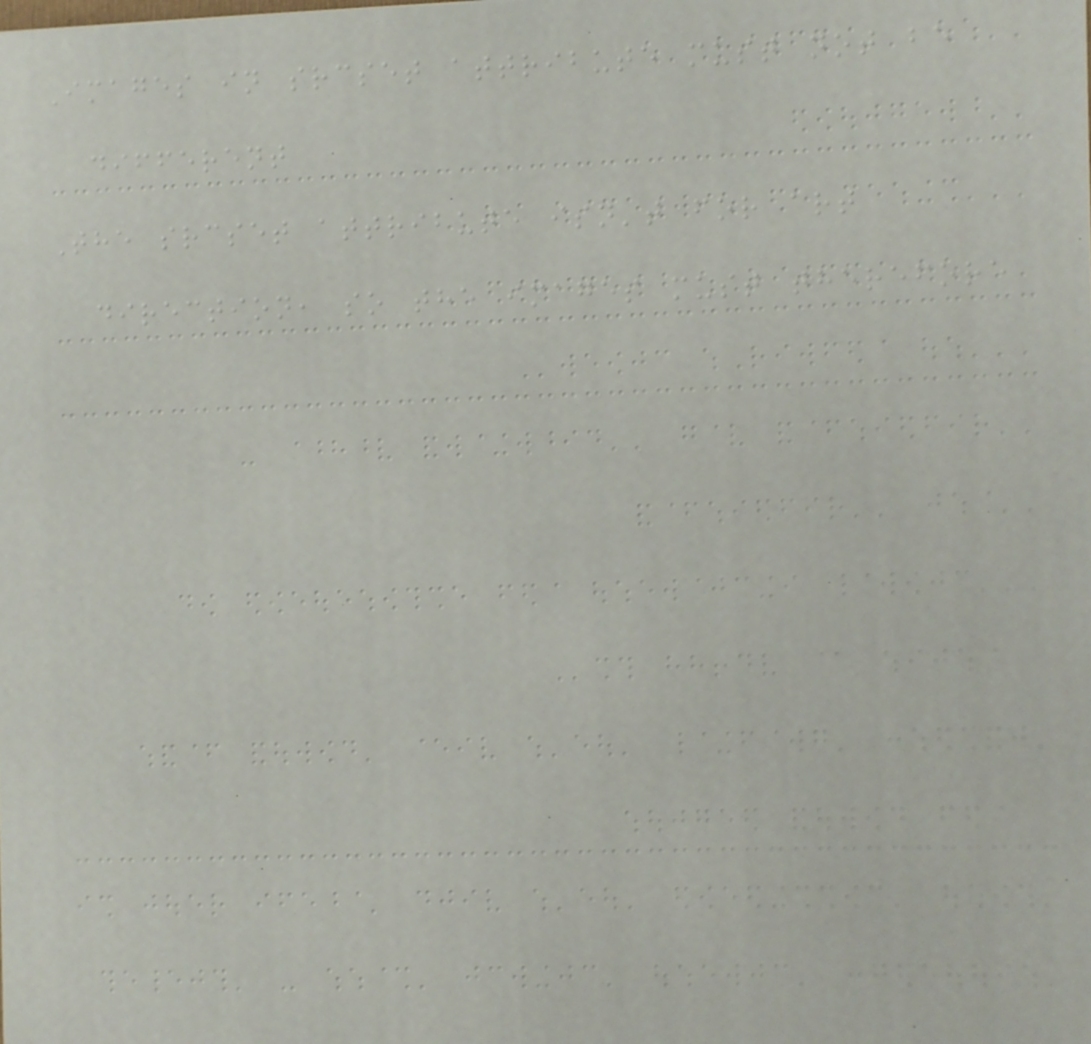Images in srcset attribute must not be
different
The srcset attribute isn't for art
direction, so the images must therefore
